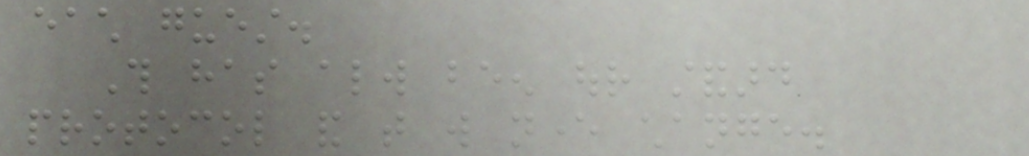each guest.
This has always been our standard
protocol and that will never change.
